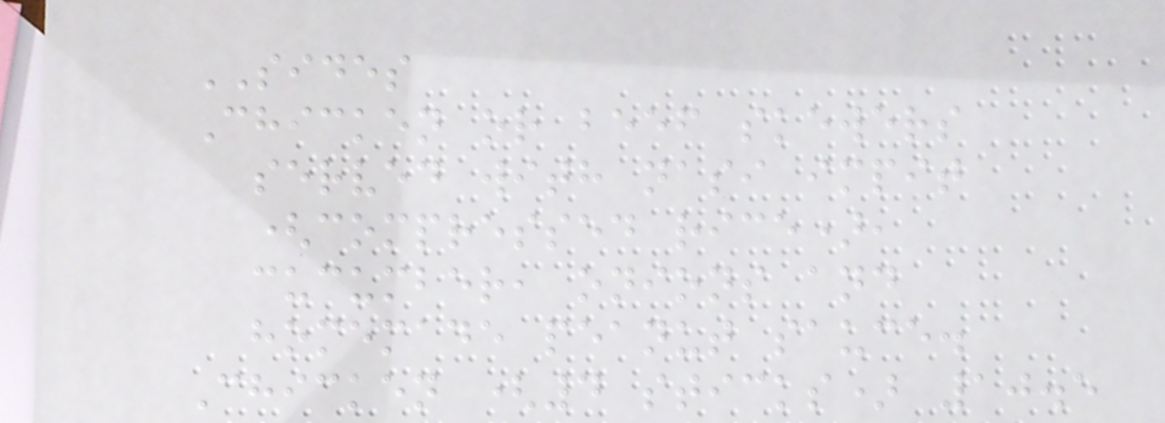SIDES
Chicken or beef skewers
served with nasi impit
(compressed rice),
cucumber, onions and
homemade peanut sauce.
Chicken (4 sticks) 10.5
